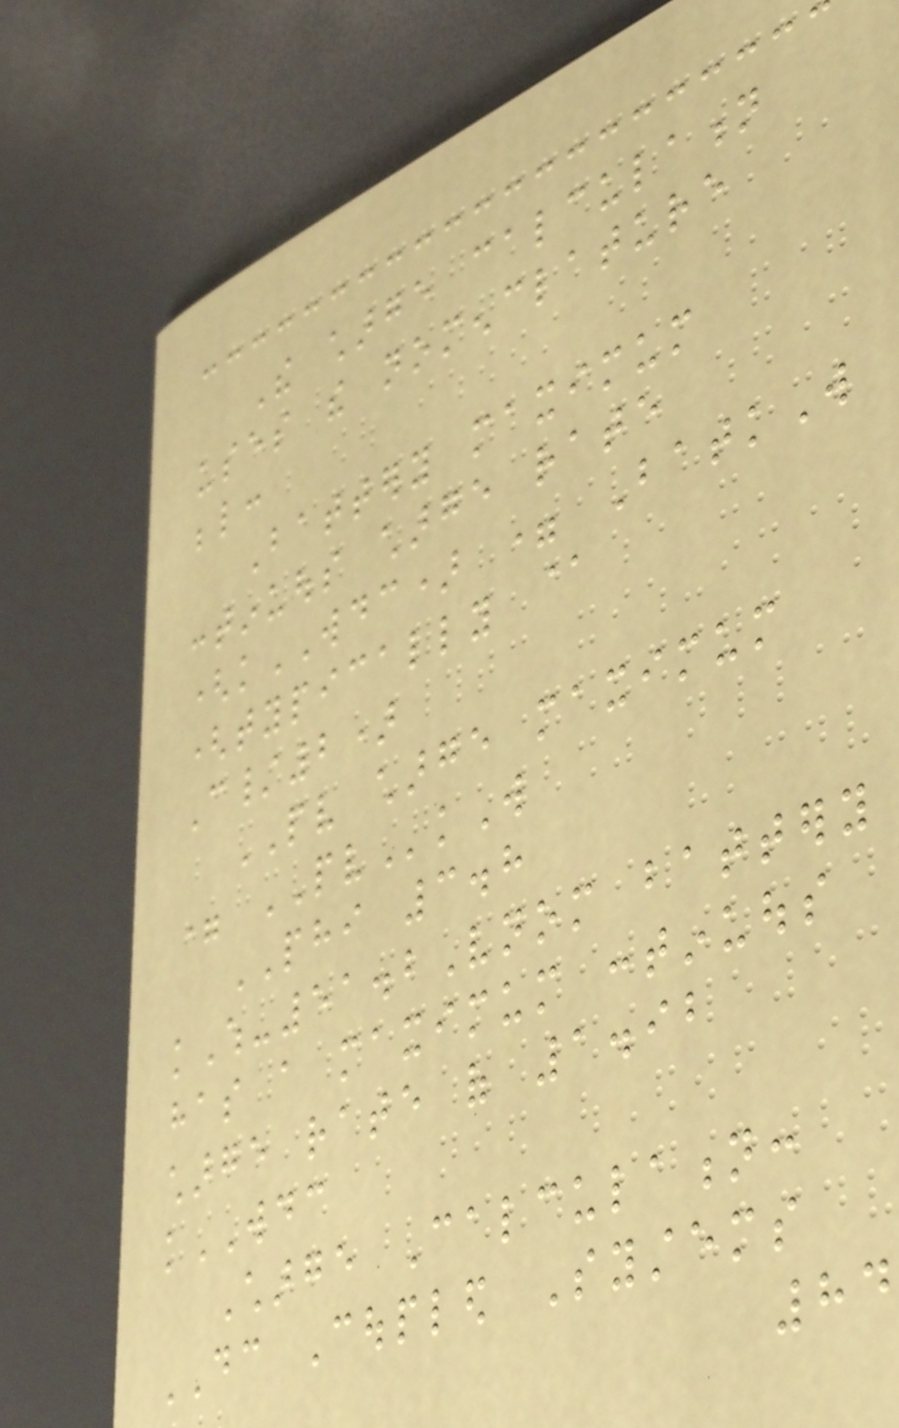The charge calculation
uses the nomenclature
below:
Battery maximum
continuous charge rate
(kWDC) = BatkW
(typically @
C/2)
PV charge maximum
= PVkW
PHI 3.8
kWh-51.2Vnom battery
has a maximum continuous
charge rate of 1.92
kWDC
Charge Calculation:
DC Coupled Systems
84
